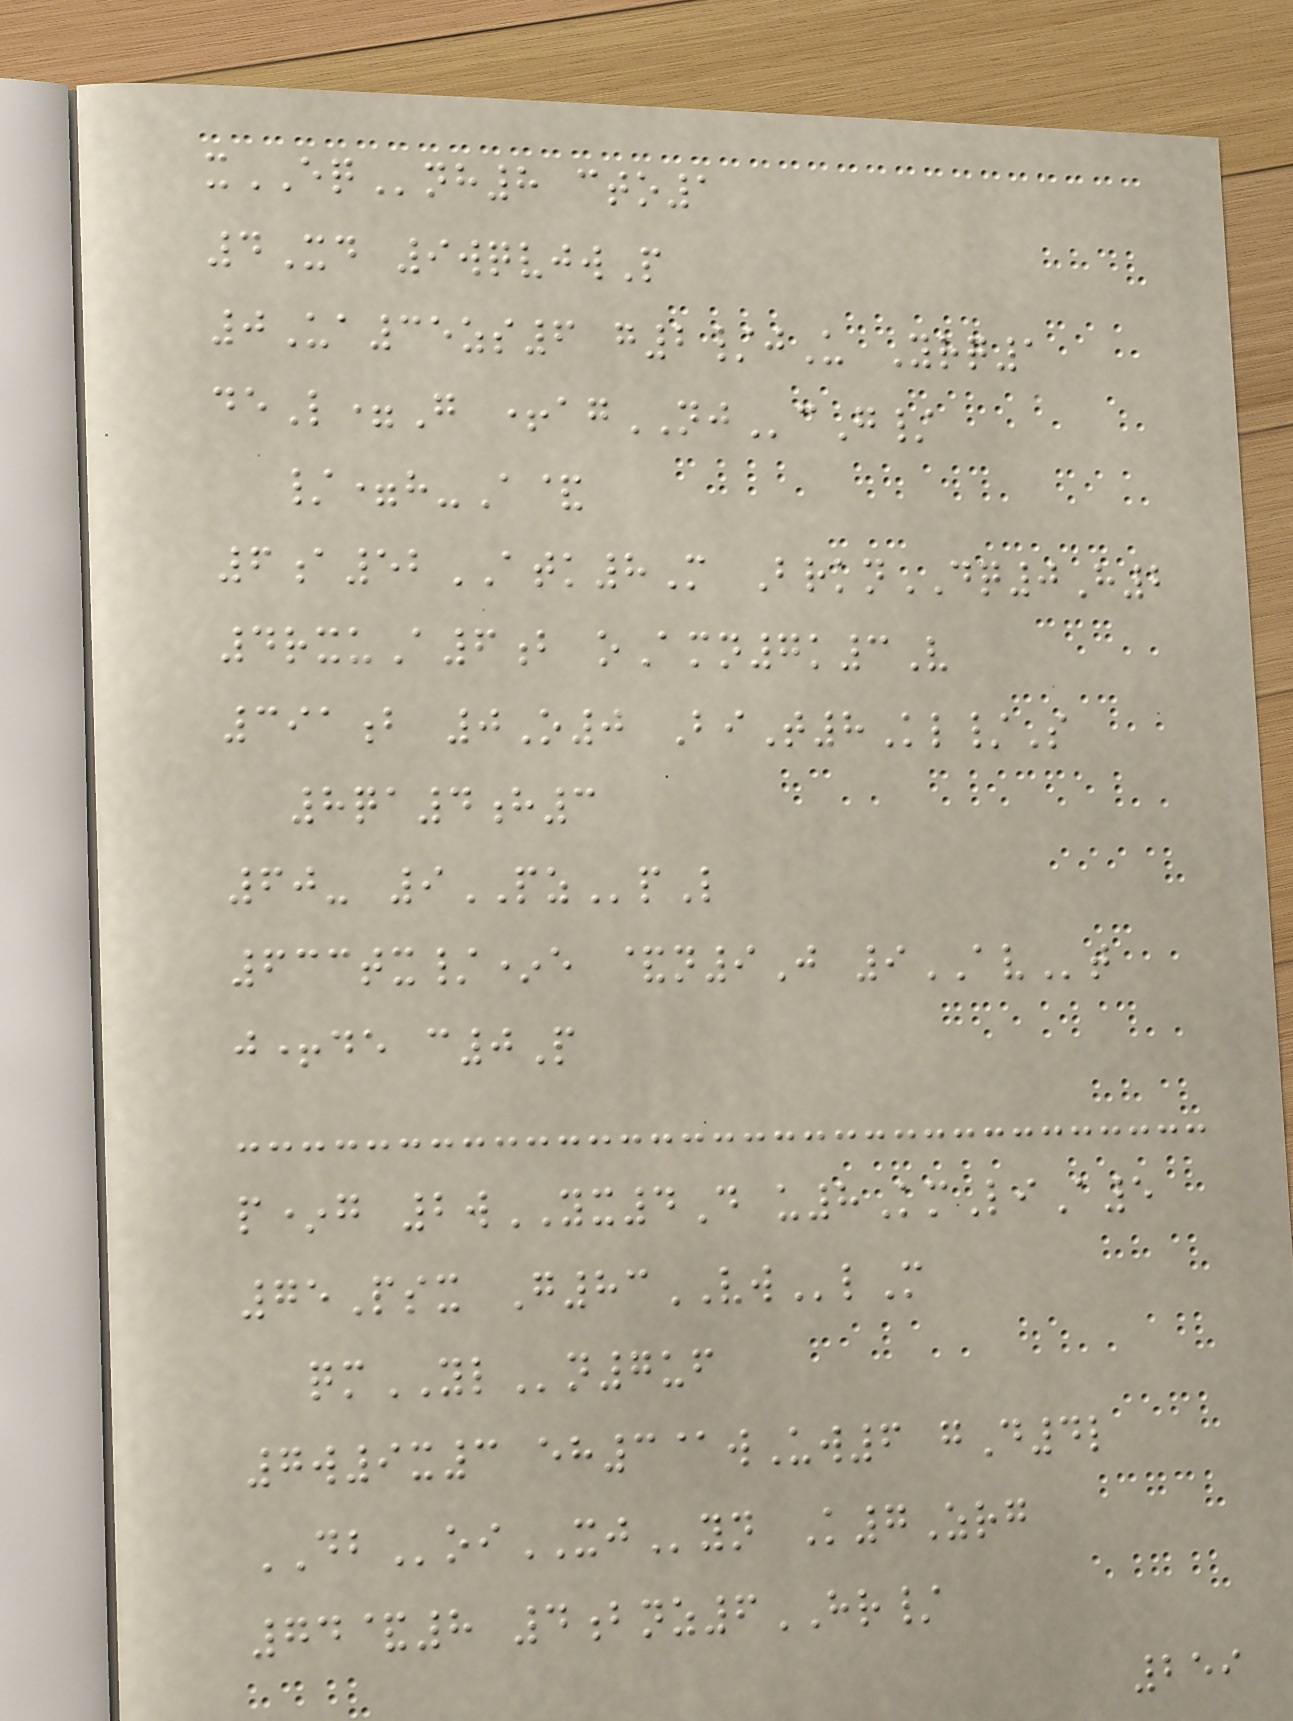xEQnh8 cto1
4Xd 9wqvjwP
0Ua35zs6 g2/jU Yrq1
deL=G +agNJcG/
/=h-A&
6a52ATK8M BrknDQ0H2
4rxuA6b oAmn7k3V
391b 0O0 BiT8Kl/S
8qa4h3
60- 9PZpL
633tx/*e &n9J 9AVt
j+de c0P
p*g 2wYX4D u8KmLiA5
75Psx G83VWlM
qmYLn7uf
7w9x3 eh3@wUw6 gD4l
DBoiXJyn K7Zrg
74&8 4bnz6HR/
259
